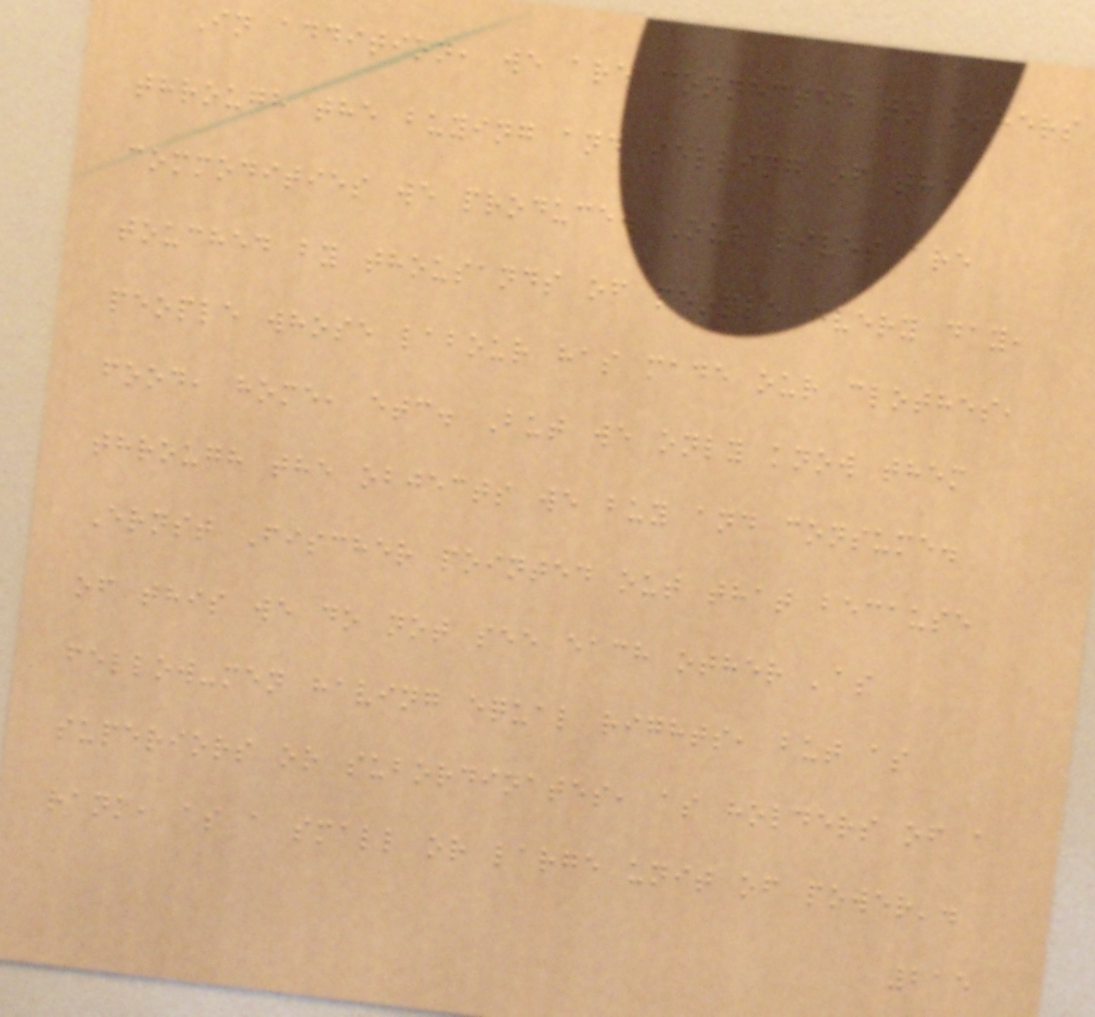In addition, we are connected to others
through the buying and selling of the
commodities we produce. Our lives are
touched by thousands of people every day,
people whose labour has made our clothes,
food, home, etc. But we only know them
through the objects we buy and consume.
Ernst Fischer pointed out that because
of this we do not see each other 'as
fellow-men having equal rights, but as
superiors or subordinates, as holders of a
rank, as a small or large unit of power'.
215
